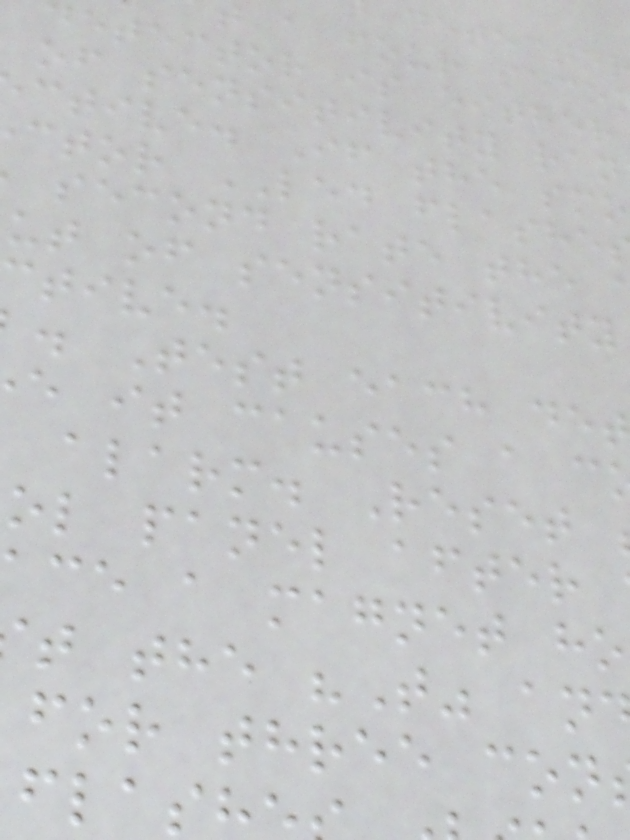detecto
t a four seco
detector is either
of sensitivity ran
ctive. If the smo
ctor LED flashe
second rate the
ut of sensitivity
tive.
. Test each de
e it causes a c
alarm. Reset
ol panel after
ce a magnet ho
t the "T" an
for three con
